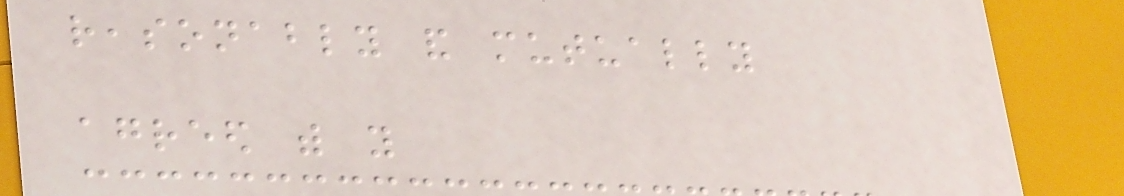reasonably and mutually
agreed with you
